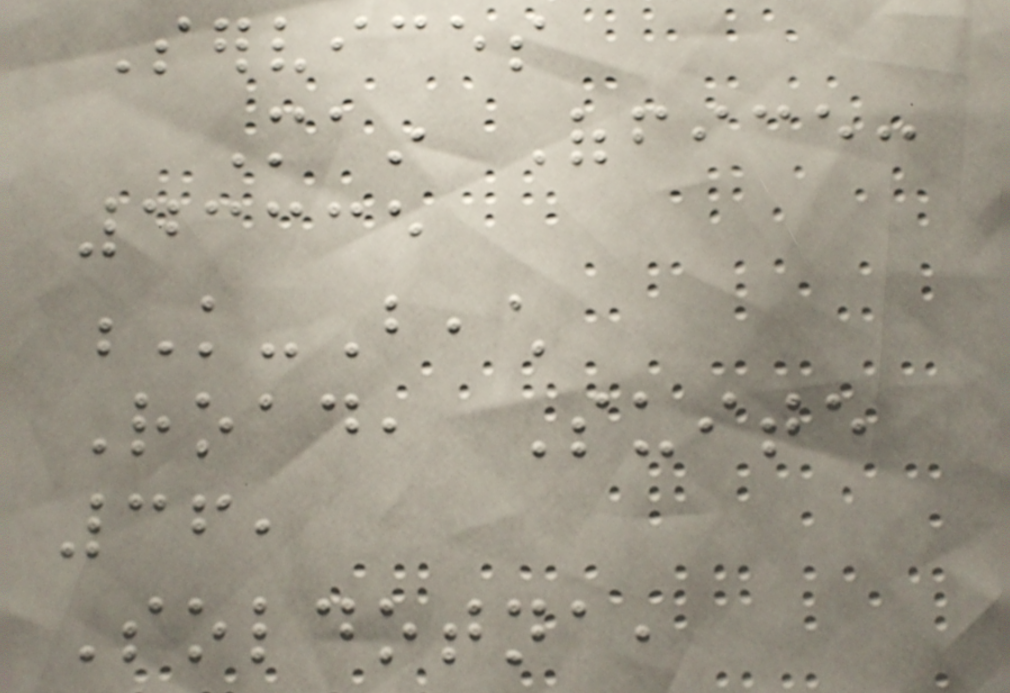Services
Main Office:
43335
K-Beach
Road, Suite
36,
Soldotna,
